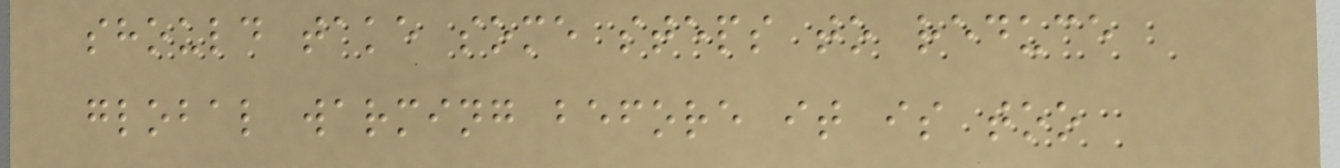should take some steps to reduce
global warming before it is too
